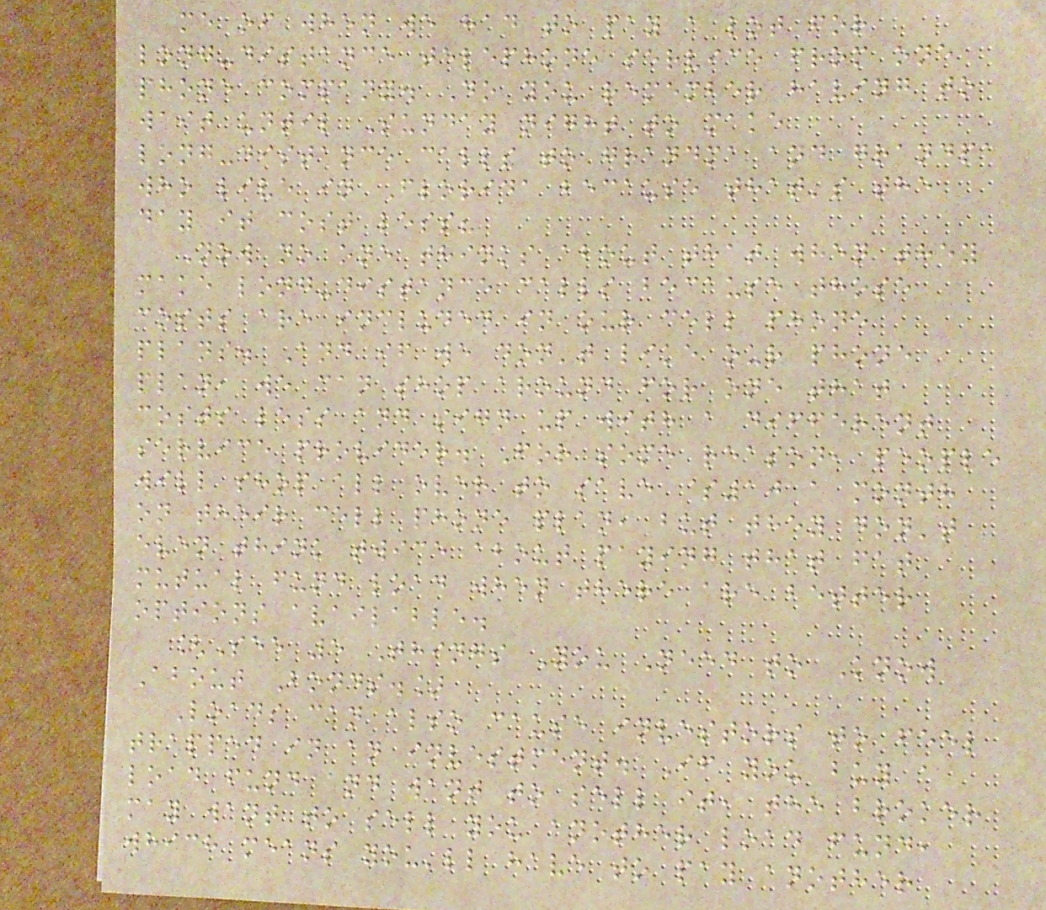me of when we had to pay a lot for
long-distance telephone service from one
phone company. Do you remember having to
wait until Sunday night to make
long-distance calls to grandma and grandpa
who live in Florida because that's the
day it cost less?
Now no one thinks about that when they
make long-distance calls because those
costs are included in our cell phone
plans. And if we don't like our phone
plan, we can shop around for one that
costs less and sign up with a different
service provider. For some reason, people
will shop all over to save $10 a month
on their cell phone plan, but they don't
even think twice about paying that fat
mutual fund load when there are better
options available.
[See 5 Things You Need to Know
About Bonds.]
Loads can also cause investors to feel
trapped in an investment. If you buy a
load fund and want to sell it, the broker
may want to sell you another load fund,
which means you'll have to pay another
